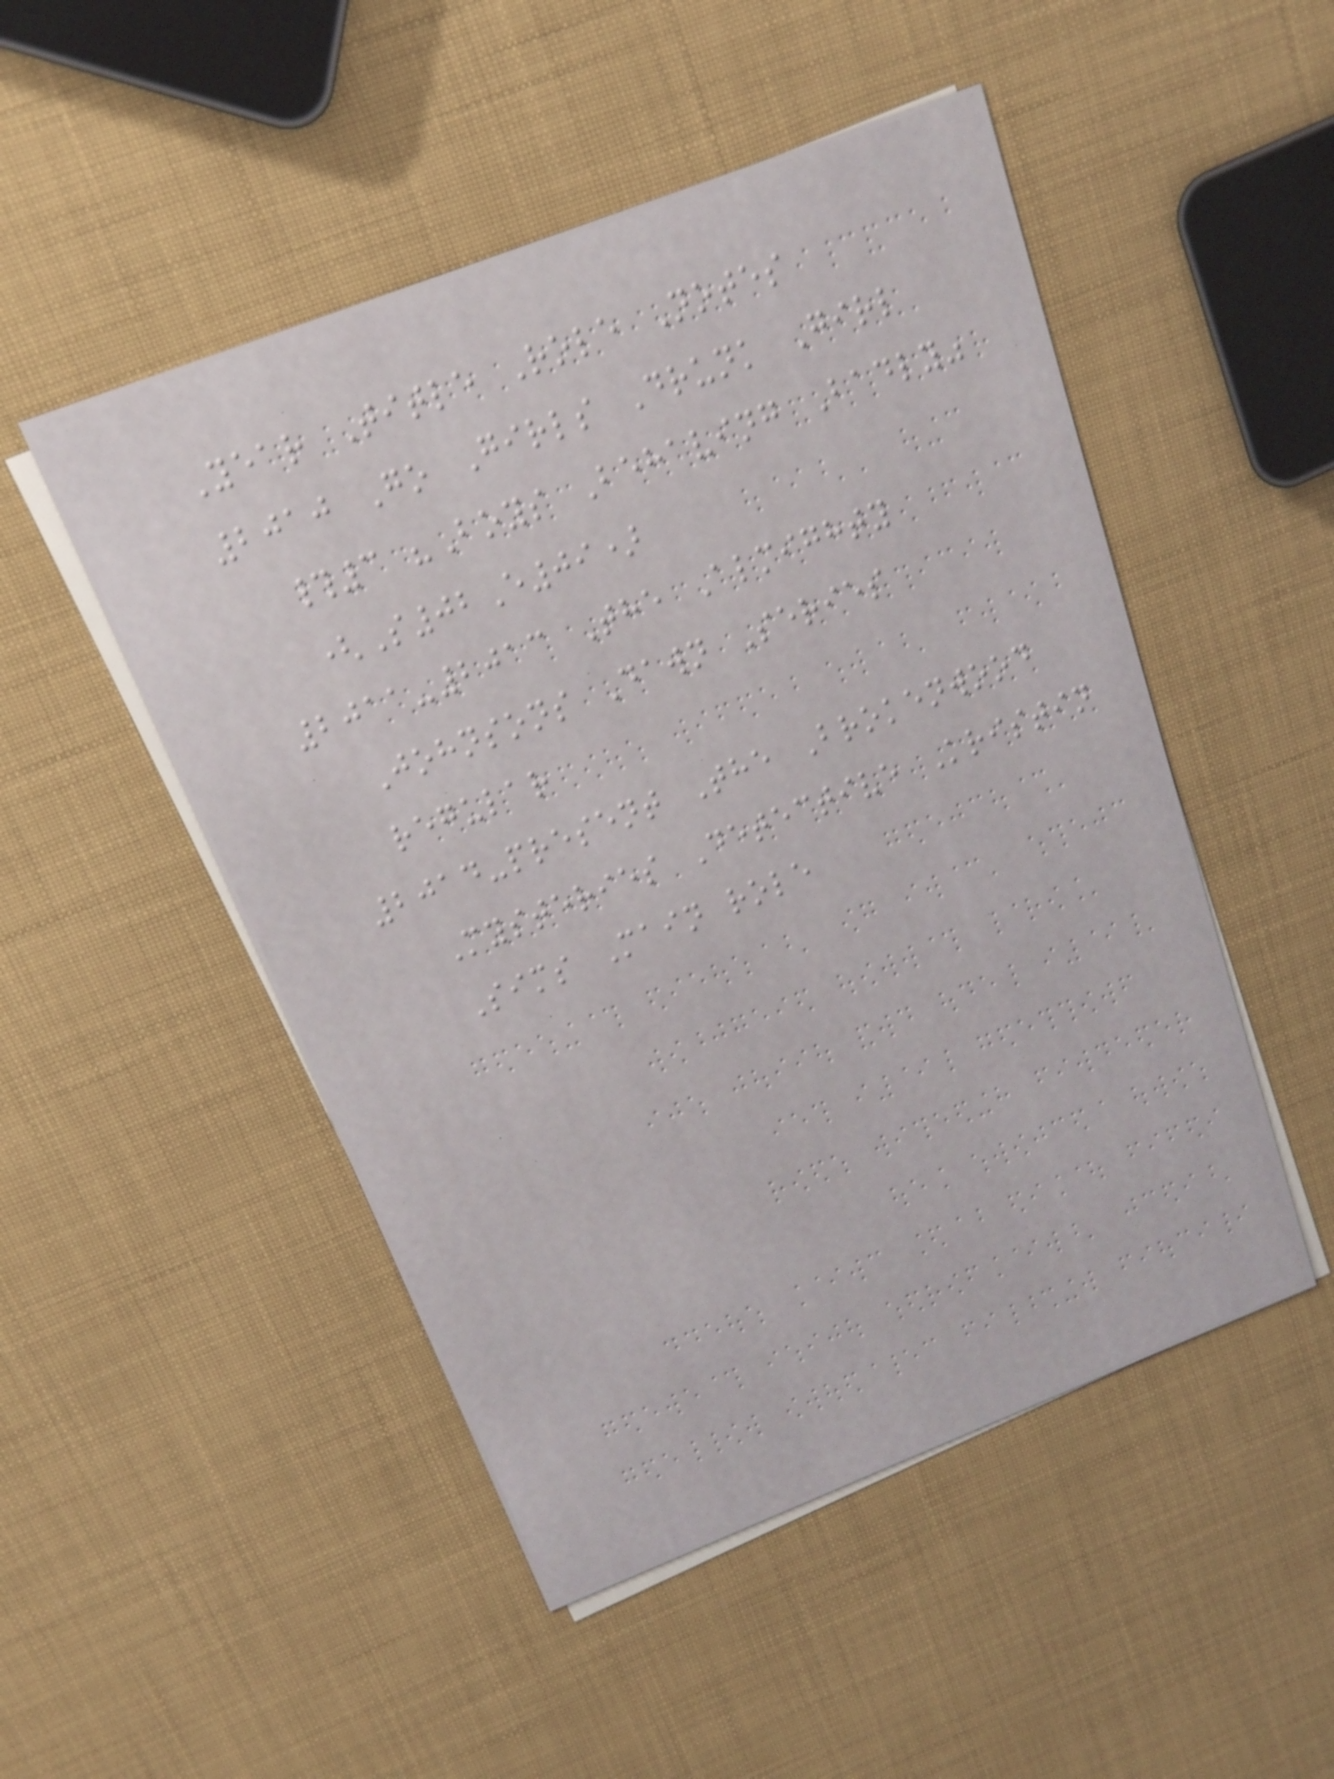Year Title Role Notes
2010 Go Girls Drunk Girl
#3 "Boys Behaving Badly"
(S02E09)
2011-2013 The Almighty
Johnsons Dawn Series
regular
2014-present The Brokenwood
Mysteries Detective Kristin
Sims Main role
